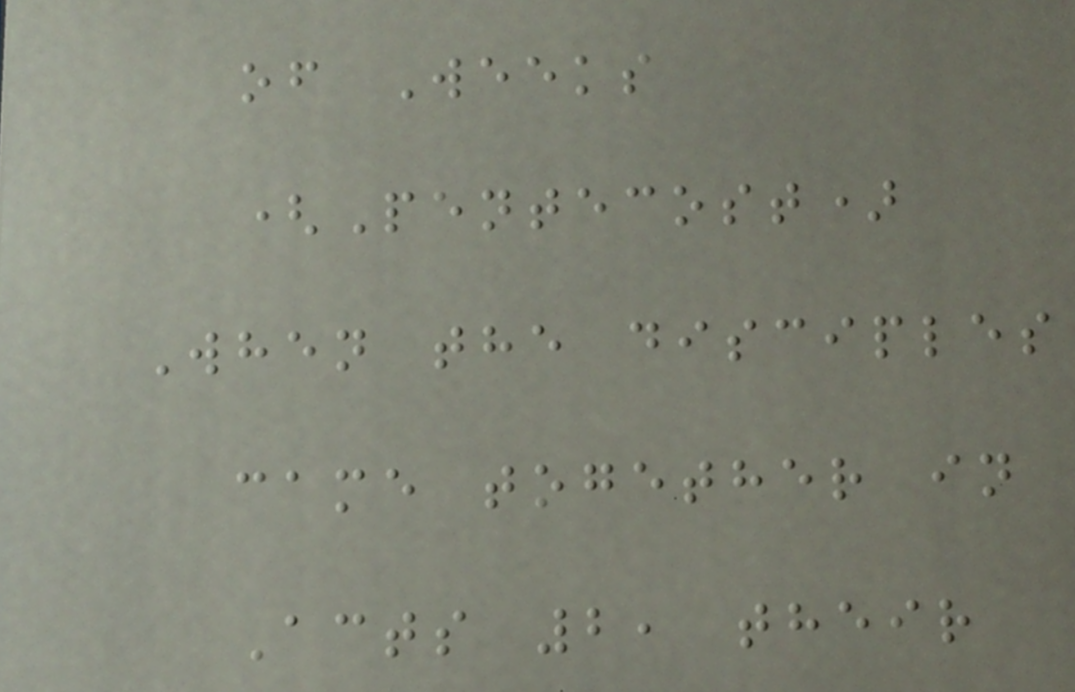of Weeks
(Pentecost)
When the disciples
came together in
Acts 2, their
